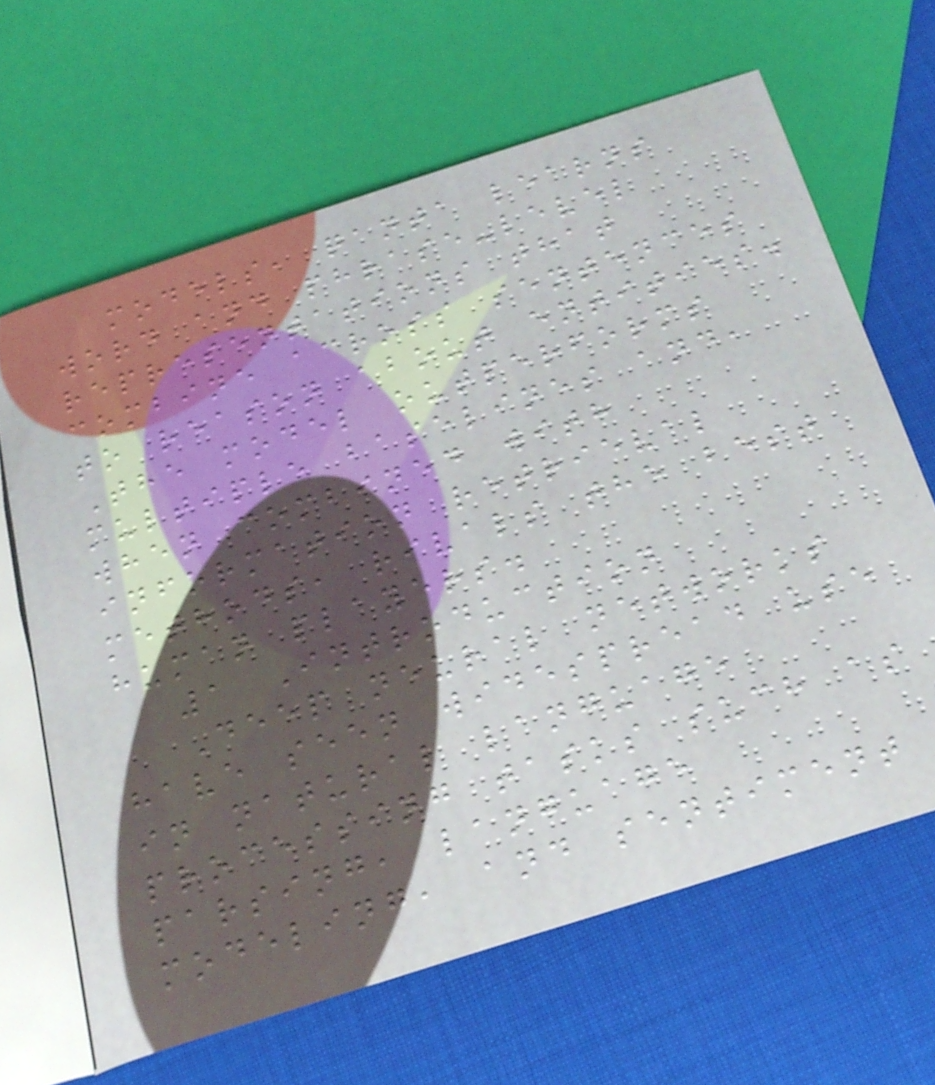models, qanta learns
word and phrase-level
representations that
combine across sentences
to reason about entities.
The model outperforms
multiple baselines and,
when combined with
information retrieval
methods, rivals the best
human players.
1 Introduction
Deep neural networks
have seen widespread use
in natural language
processing tasks such as
parsing, language
modeling, and sentiment
